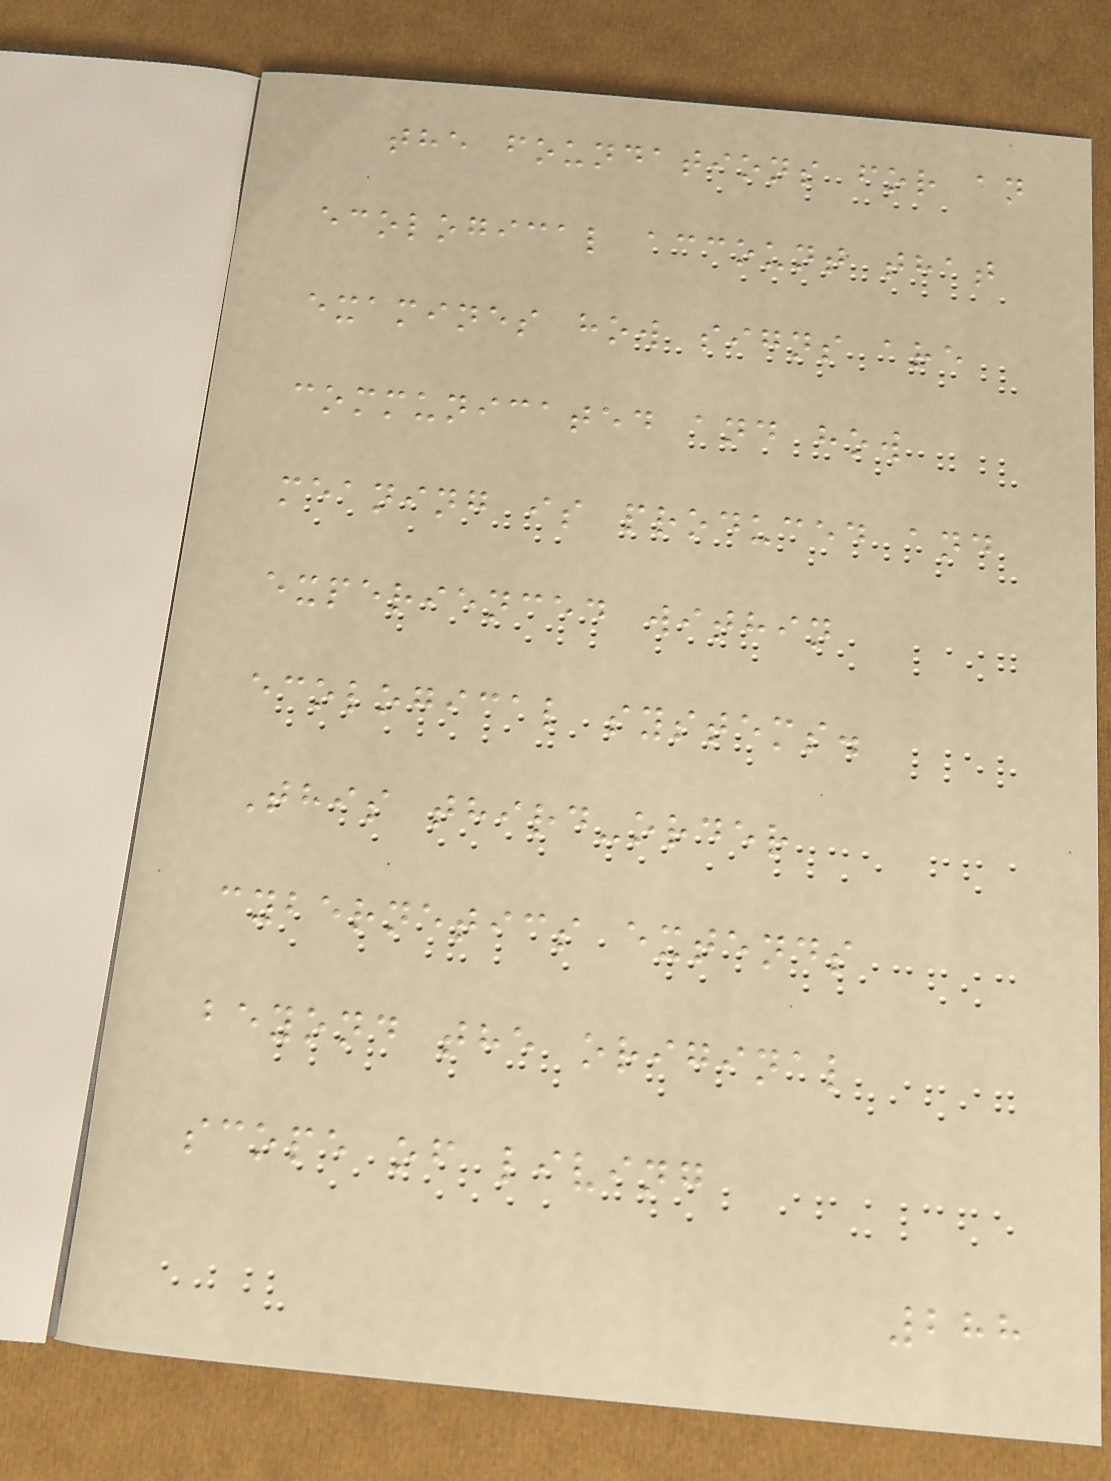the foundations for an
ecological account that
examines how signs are
communicated and how
meaning is produced and
experienced within
ecological systems.
This third-order
cybernetics extends
beyond the original
scope of living
288
